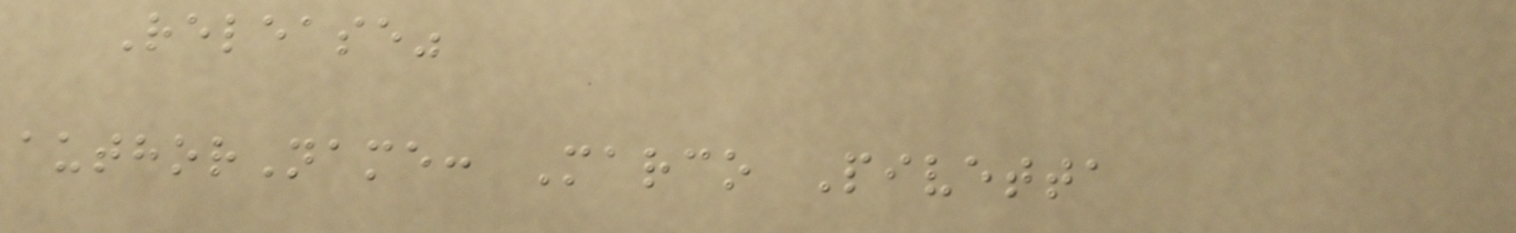Release"
authorName: Marco Pivetta
